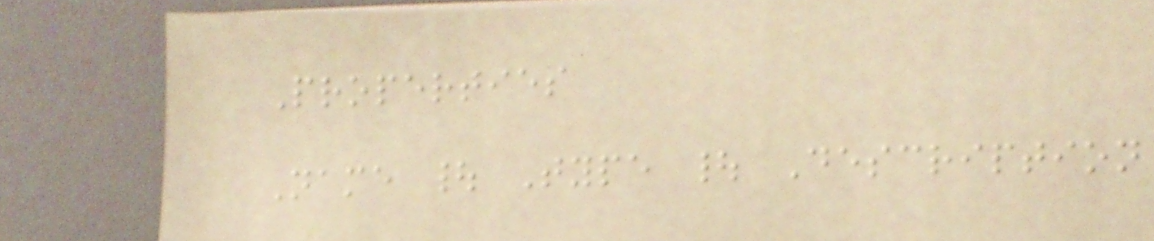Properties
Name | Type | Description
